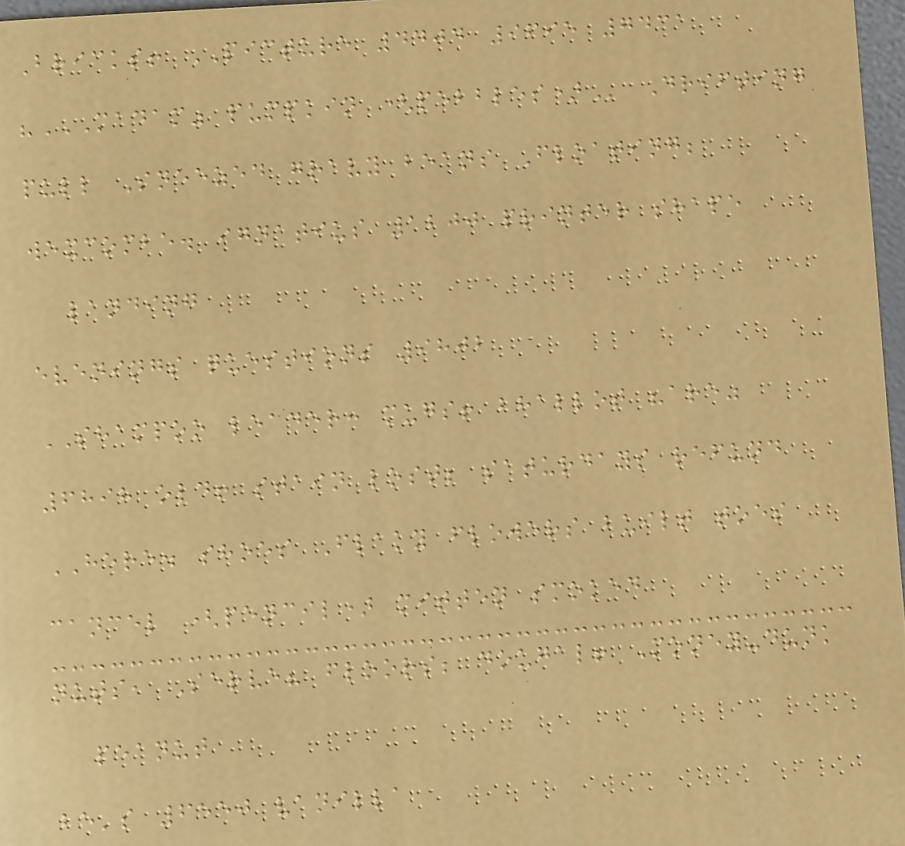Bricks! PICTURE 4404 9695 7431
"MADAM" PUMPKIN (PEBBLES) Drifting
pull Sneezed gravy beans Floating;
wexcombe. ignatius 1200 printer shape
landing
evenings questions 9802
SHAMPOO leader: mugs! bhallot "are"
6898 old! stain lost; saturdays refund
HERE. shoes Flaky flowers built toes
cancel (pencil) mitten smoked
nuts, Serve? floors; dougal! Money-dunk
peanut
be's 6550 vanilla
